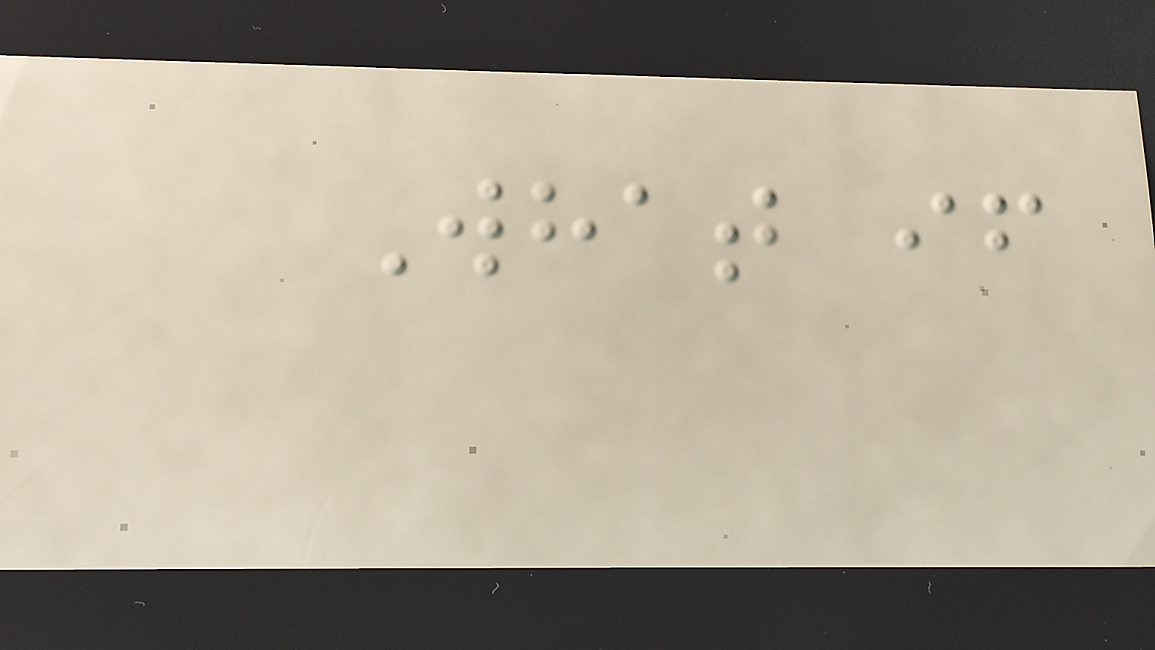What if
